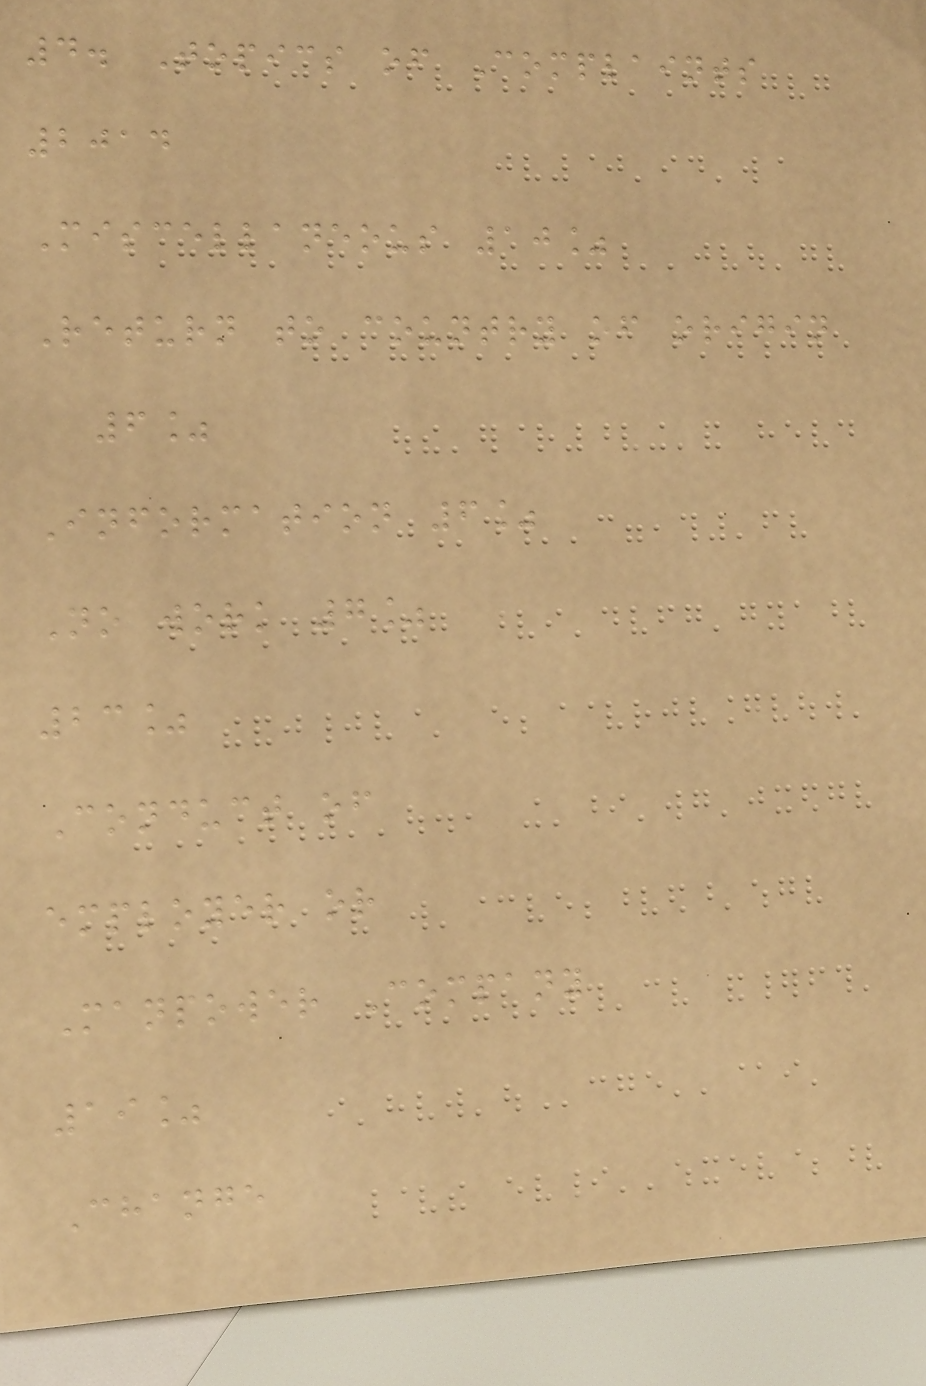4. Topics of Complaints
2014
Miscellaneous 10%
Return to country of origin
6%
Information 6%
No work 7%
23%
Conduct of
employer or
Manpower Company
19%
Change
